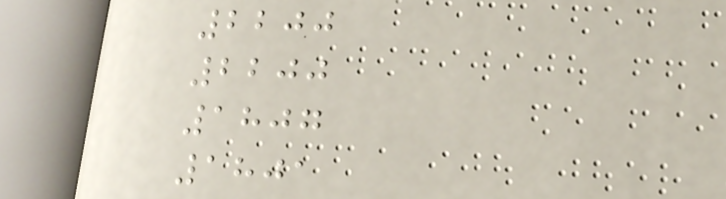2200
2200
1807
1801
